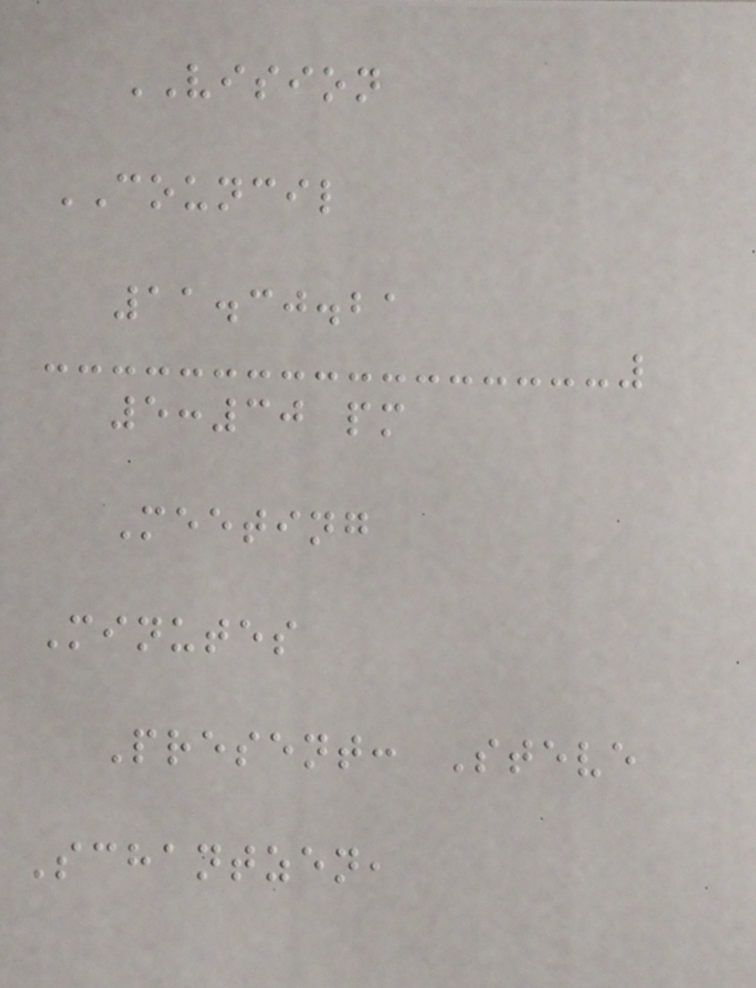VISION
COUNCIL
11.30.21
5:30 pm
Meeting
Minutes
Present: Steve
Schantzen,
